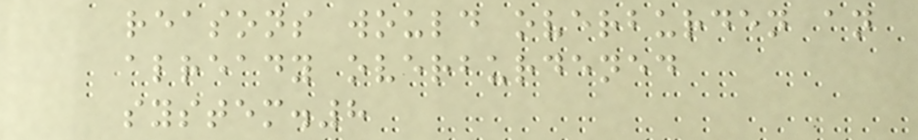reasons would overburden an
already overburdened
system.8
